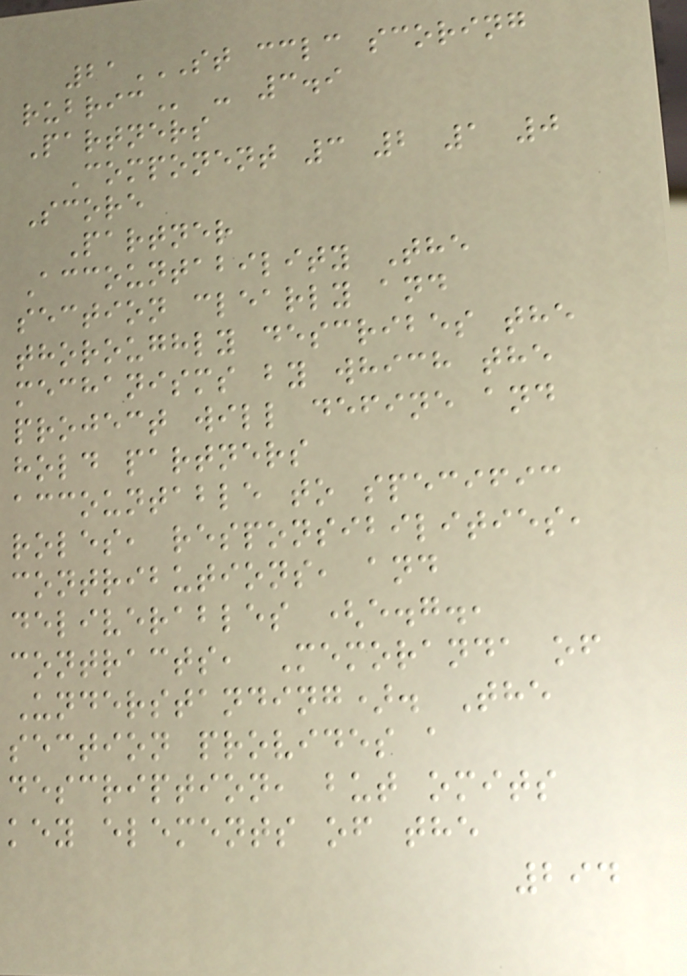21ST CCLC SCORING
RUBRIC - 3.9
Partners
Component 3 2 1 0
Score
Partner
Accountability The
section clearly and
thoroughly describes the
mechanisms by which the
project will define and
hold partners
accountable to specific
roles, responsibilities,
contributions, and
deliverables (e.g.,
contracts, Memoranda of
Understanding). The
section provides a
description, but omits
key elements of the
294
